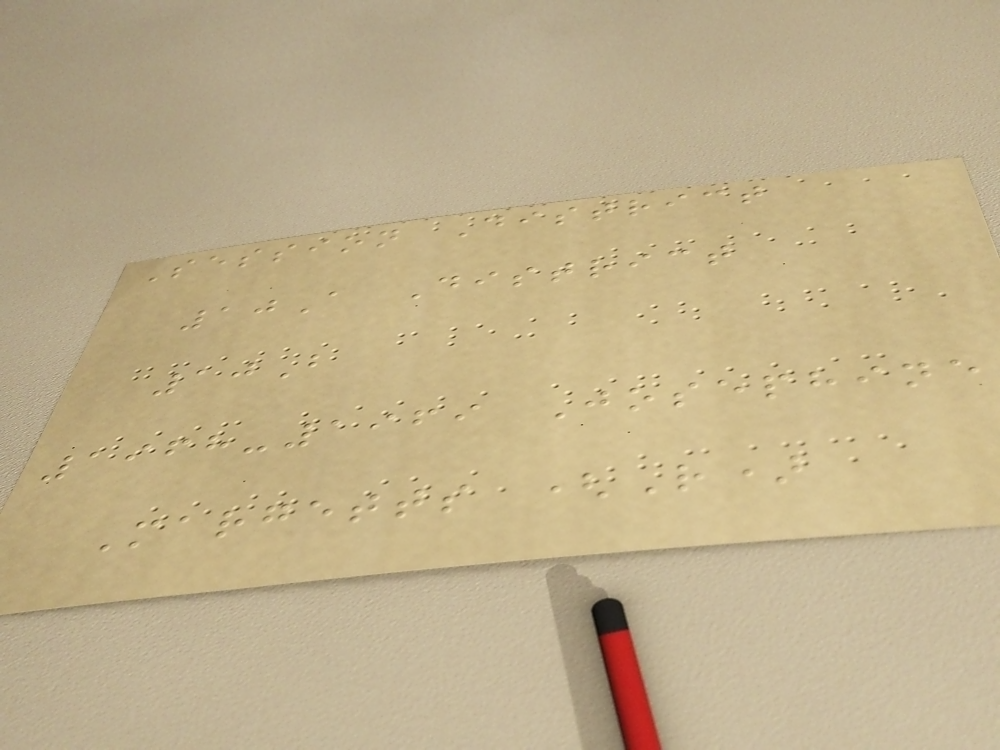Session District
10A District
10B
1968-1969 Josephine
Margetts (R)
